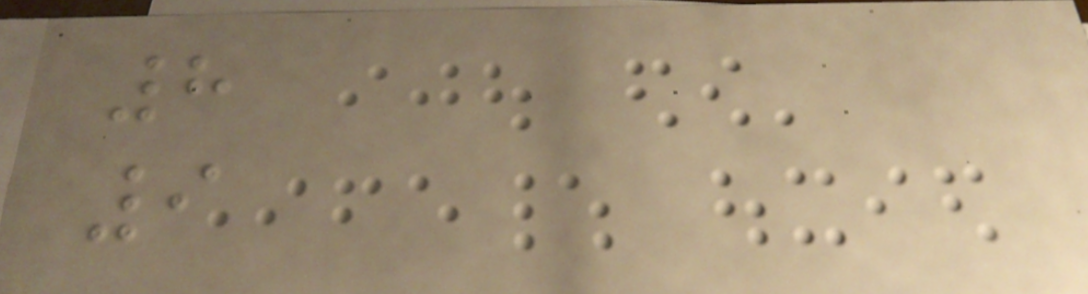8
9
